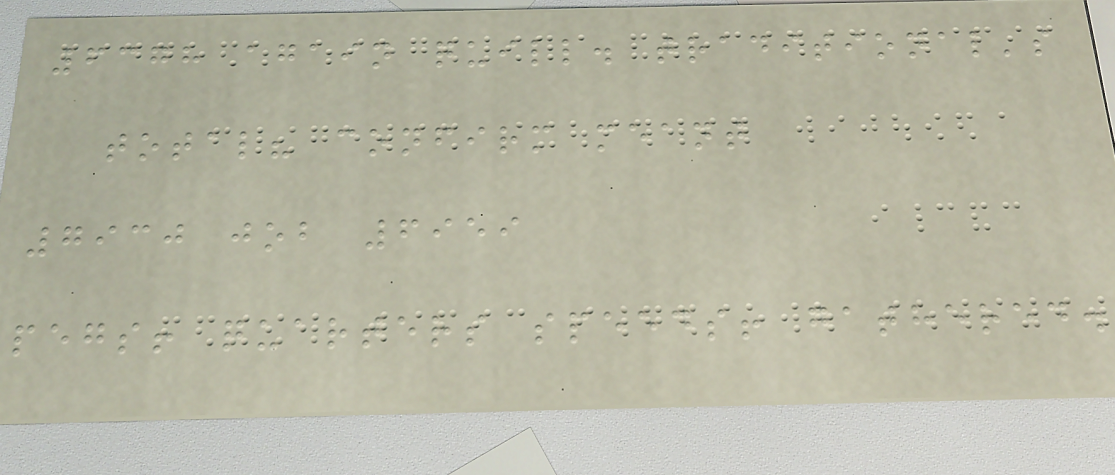6378 again quill. traditional's
total? confirm meant
7930 job 6959
pegs! quarters speeds! gathered.
